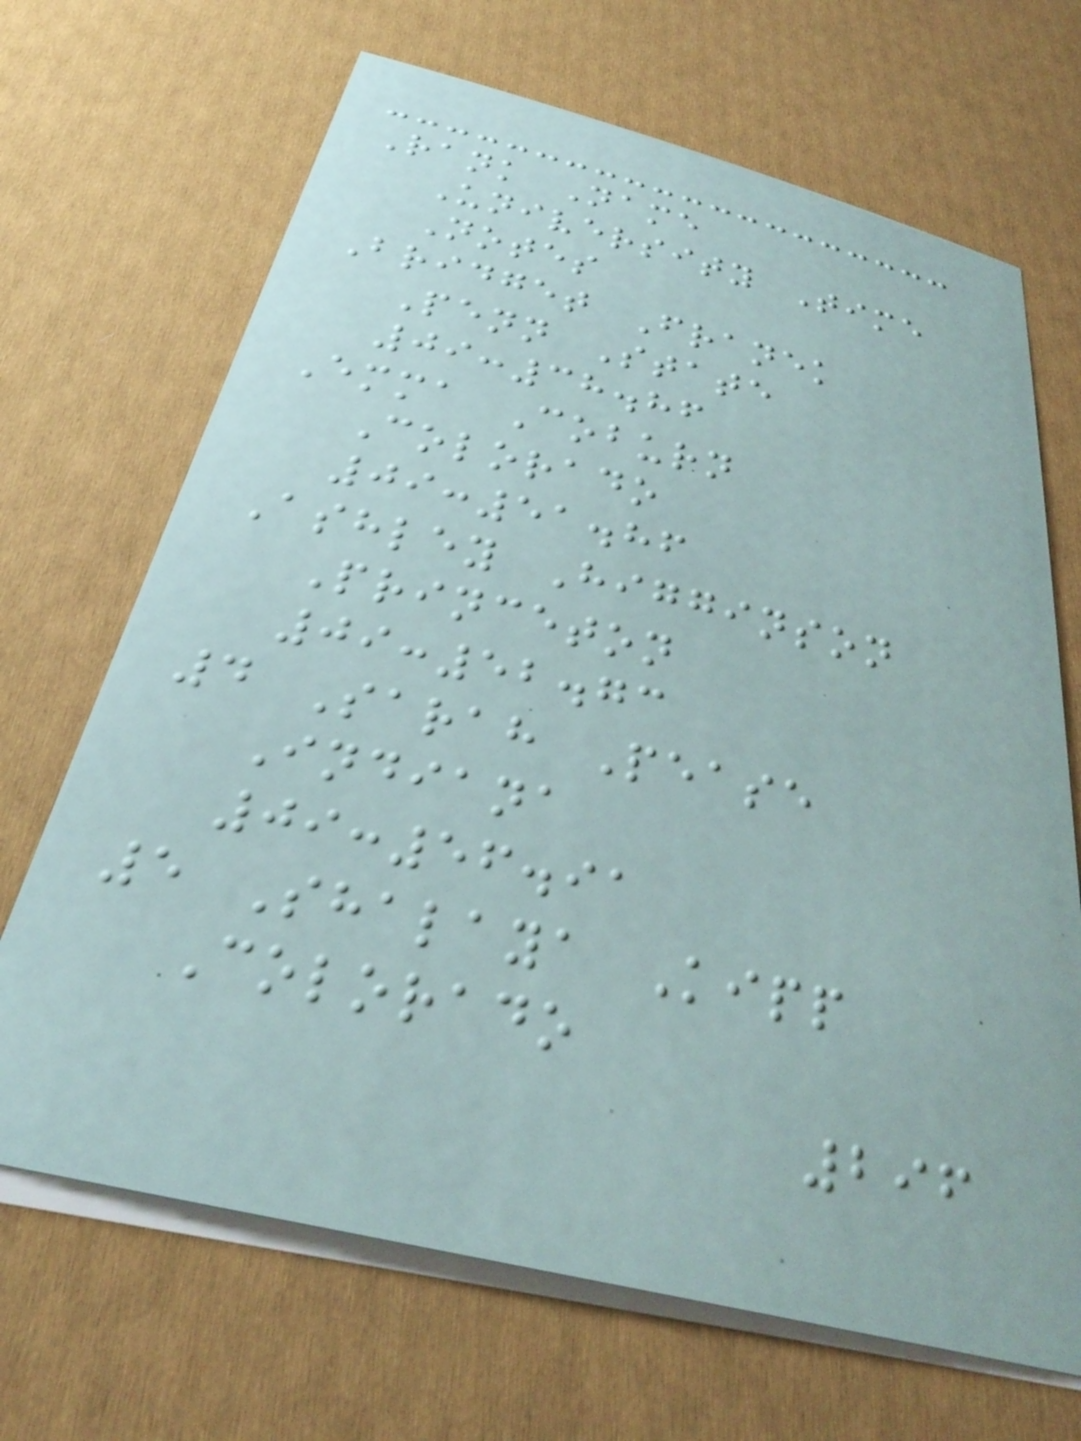Rank Name
University Time
Notes
Bridget Franek
Penn State
09:38.86
Emma Coburn
Colorado
09:51.86
Ashley Higginson
Princeton
09:52.73
4 Sarah Pease
Indiana
09:56.91
5 Shalaya Kipp
Colorado
296
